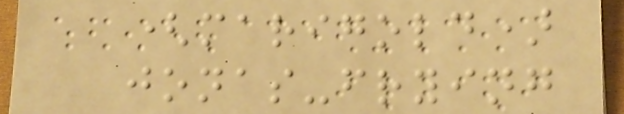(marigold)
jonas-frying
